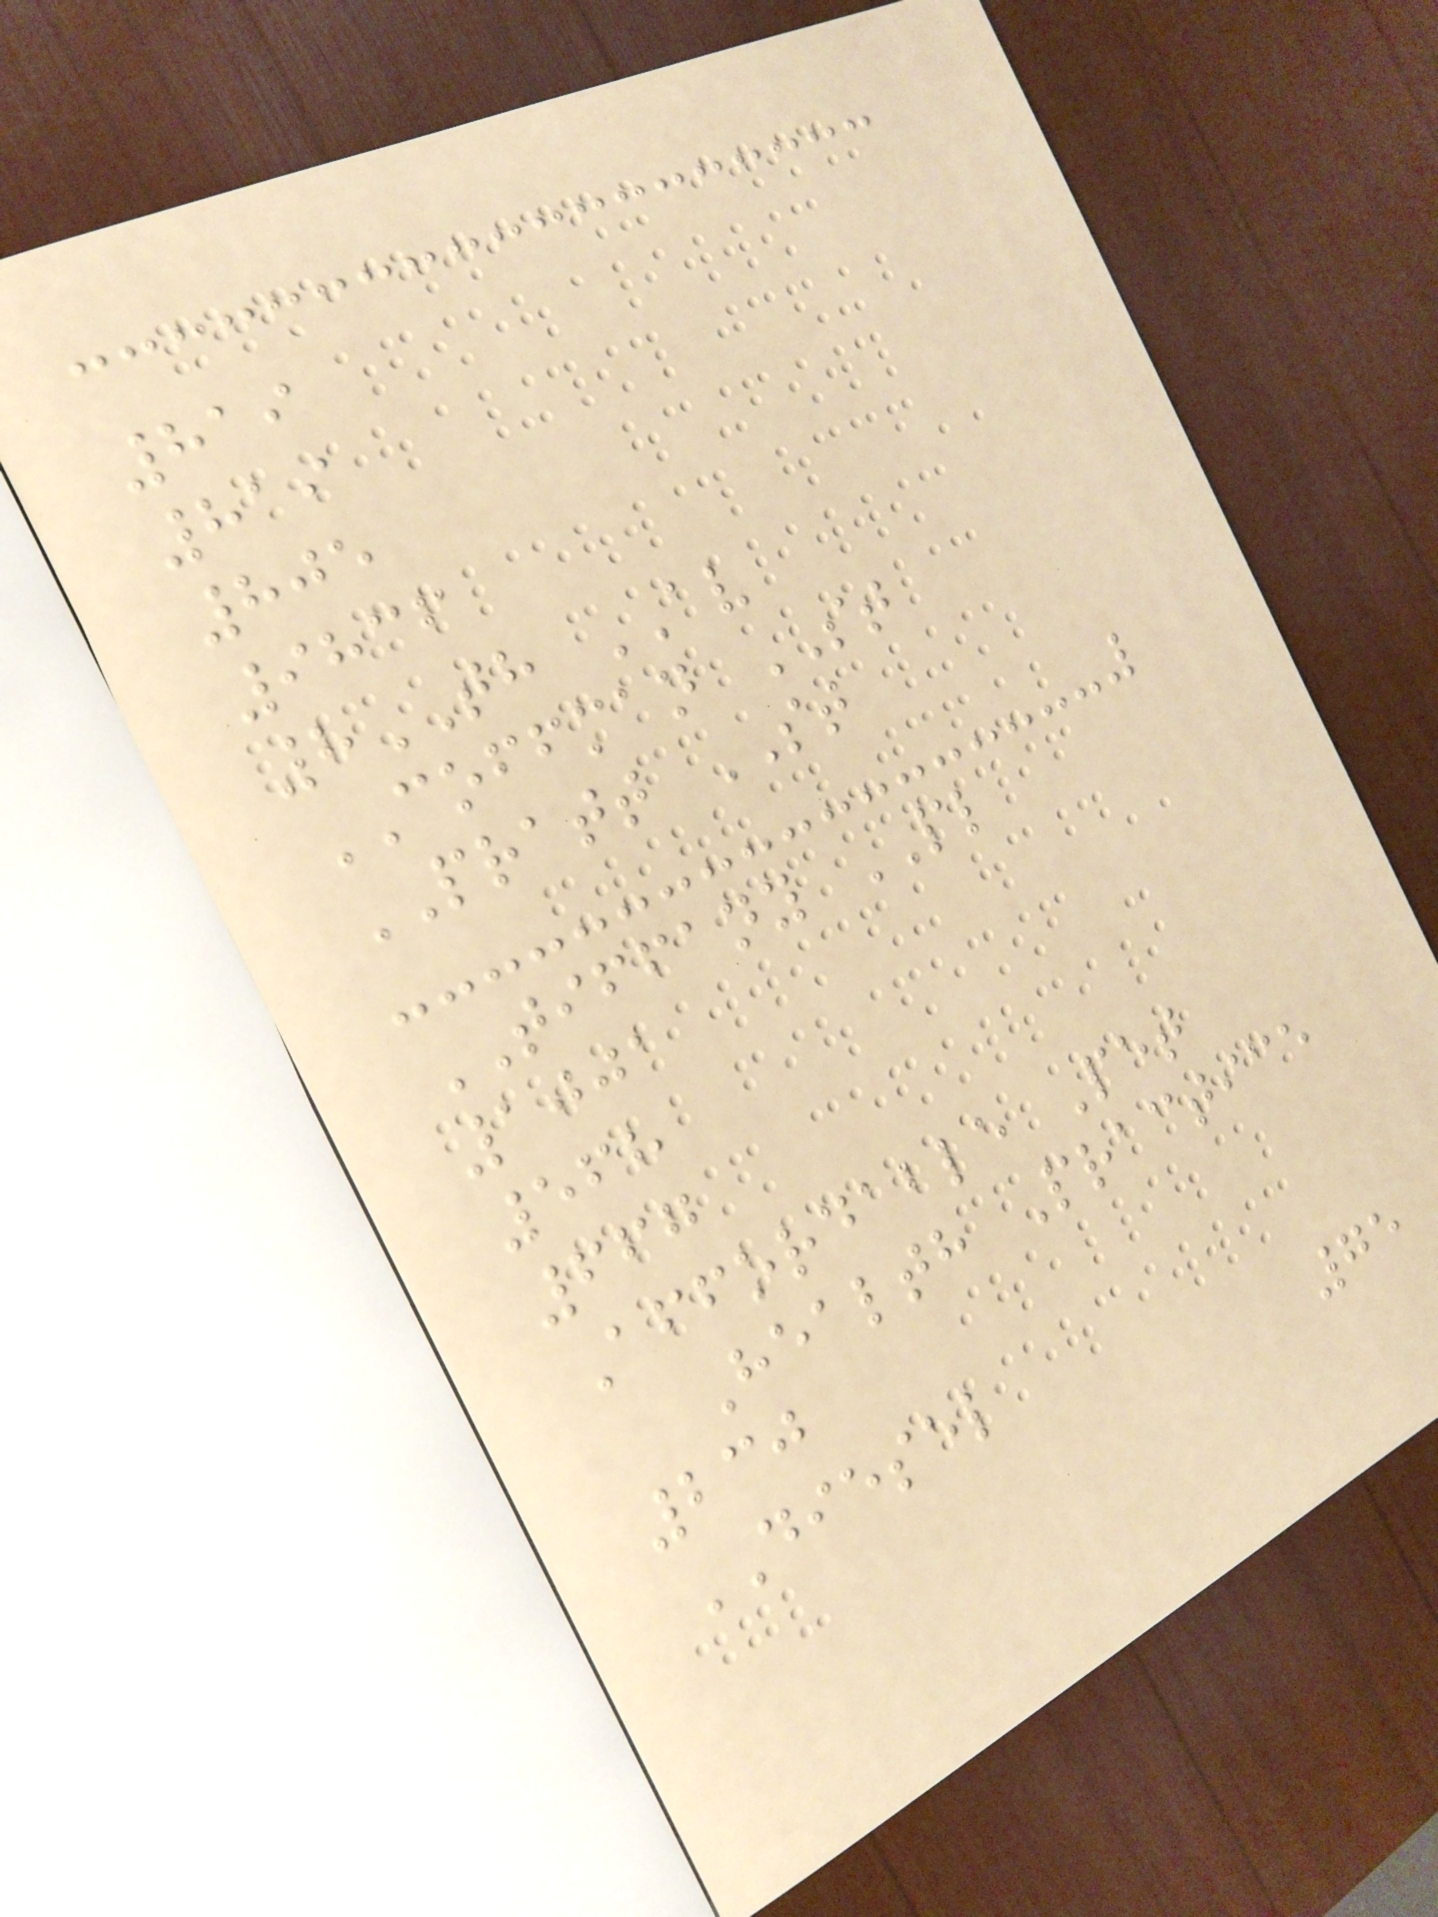819
819
805
9836
8TH AV
COFFMAN ST
PRATT ST
TIFFANY PL
1001
568
667
Affordable Pet
Health Practice
230
DIESEL
75
